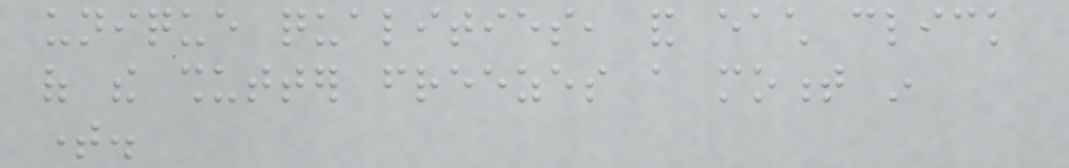unique qualities, and each click
of the shutter freezes a moment in
time.
